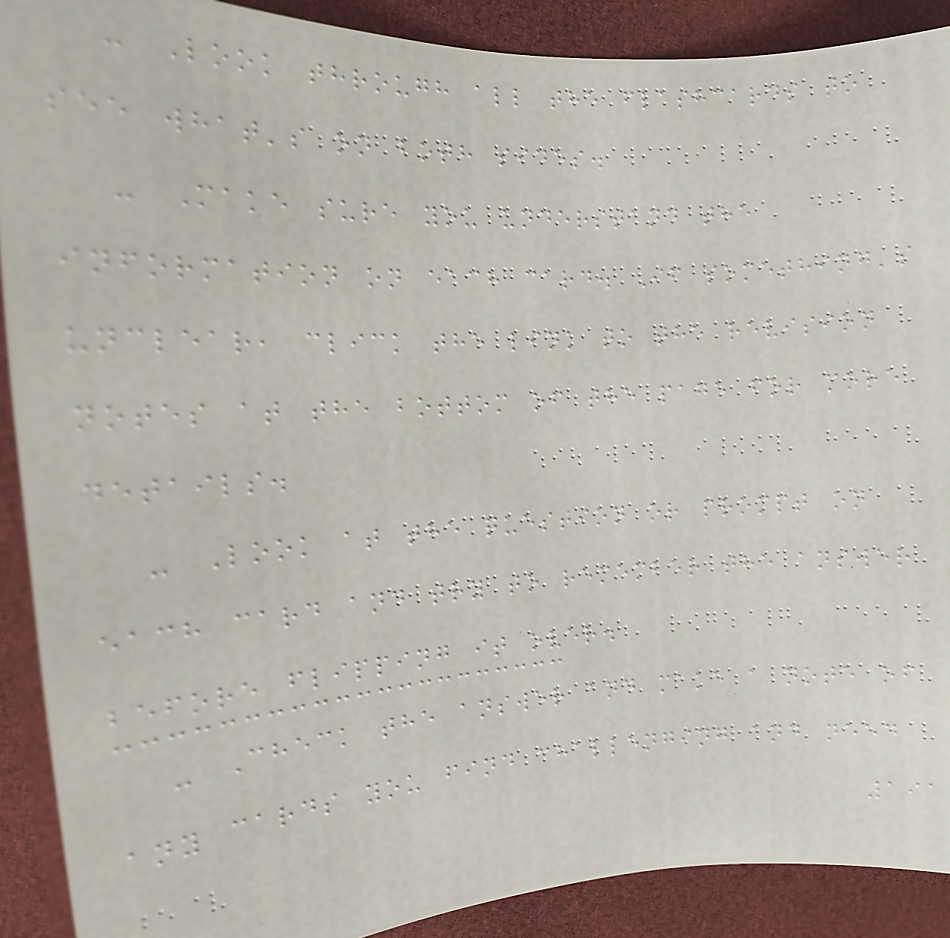- Look through all the flashcards to
see what's on both sides.
- Make sure you understand the
information on each card. If something's
unclear, click the link to the revision
notes at the bottom of the page for more
details.
- Look at the question or prompt on
each card and try to remember the answer
before flipping it over.
- Check the answer and make a note of
any cards you find challenging and need
191
